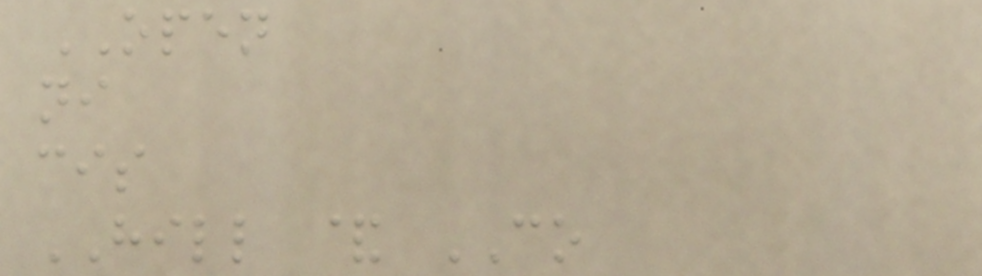OPEN
ni
cis
HILL & CO
